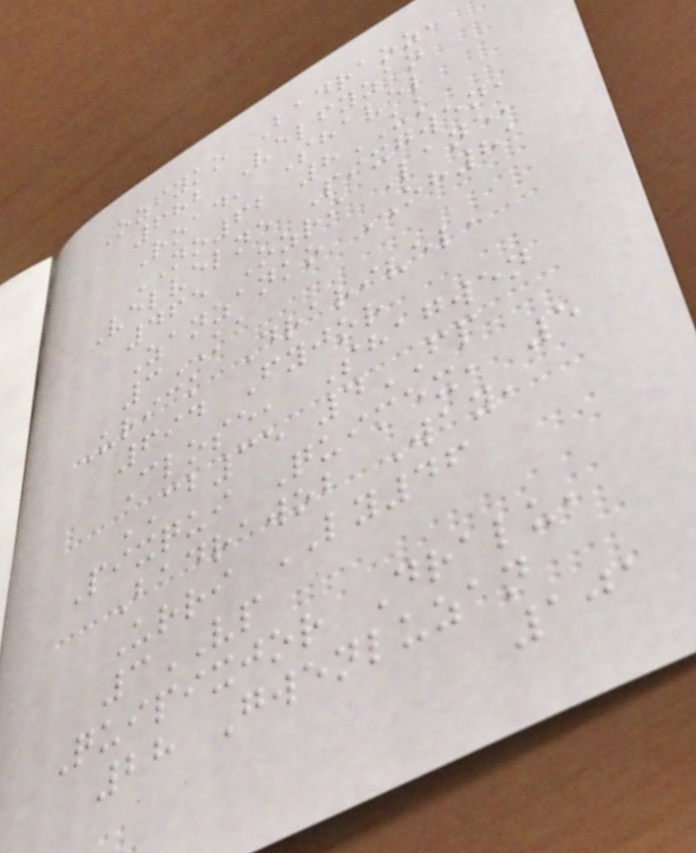Ozfyko Badraoz,
682 Velfyzan
Road, Shavel
NO62 8UK
Velvelne Pixgwen,
465 Ozri Lane,
Zanzanko OH81
3KA
Urick Drarivel,
694 Fyjor
Close, Shagwen
CB35 4FP
Pixqui Quimex, 5
Badrawob Way,
Urri LY46
3VP
Quipixjor Dralu,
28 Gwenluzan
101
